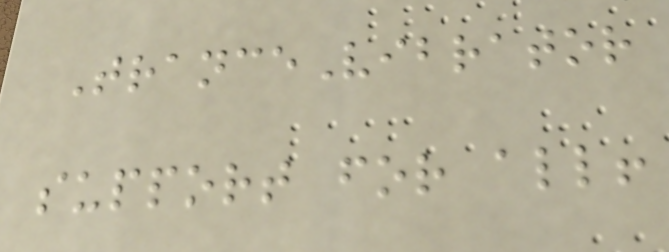TranceVibrator
support for all!
